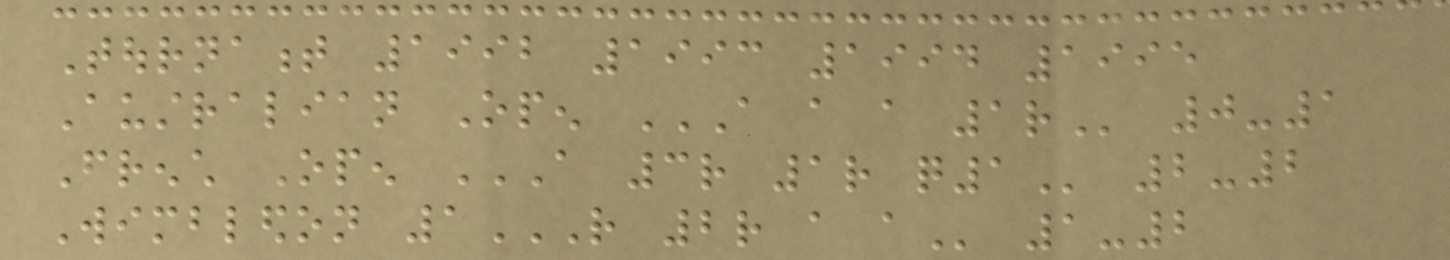Tournament 1992 1993 1994 1995
Australian Open A A A 1R 0-1
French Open A 3R 1R Q1 2-2
Wimbledon 1R 2R A A 1-2
